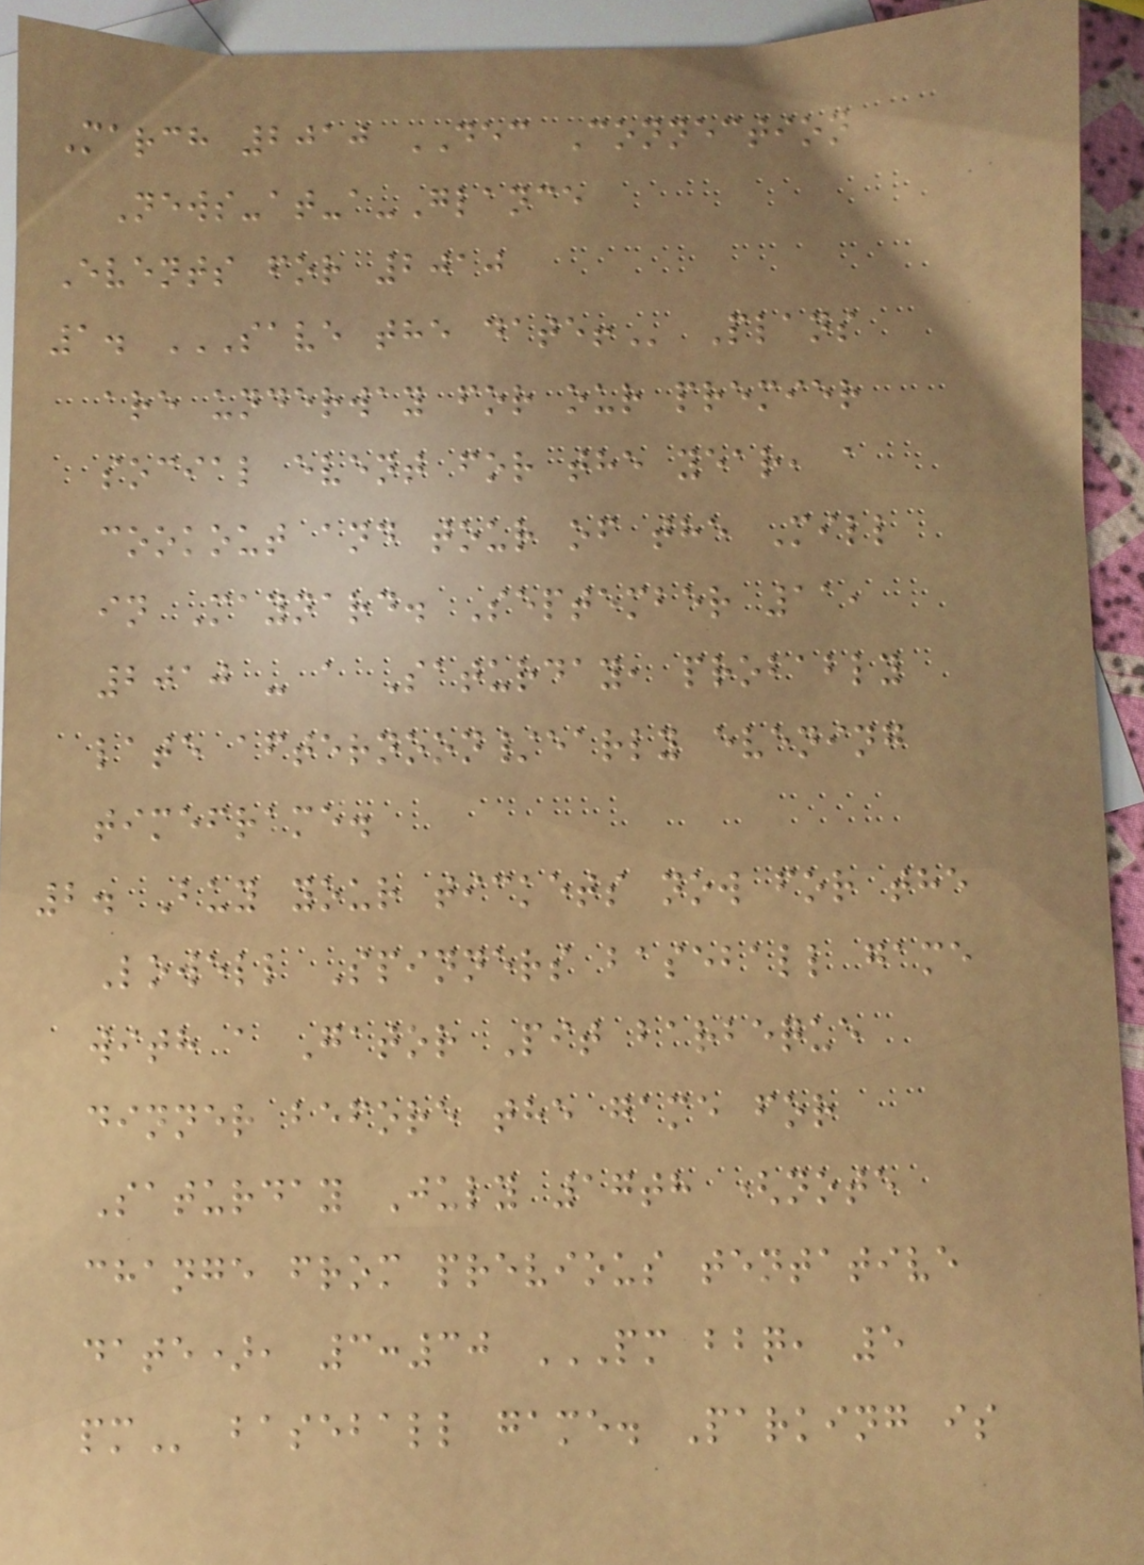March 2010 DEC Connection
News-at-a-Glance
Events for 2010
1. SAVE THE DATE! Plans
are underway for our premier
social event for the year, a
cookout and tour of the Mill
in Maynard. September 11,
2010 - a Saturday, probably
late afternoon/early evening
timeframe.
2. Buy your tickets now for the
Lowell Spinners baseball game
with a Gator Pit barbeque
dinner before the game for
Saturday July 17th (note
change from previous tentative
date), 3:30 PM BBQ, 5
PM baseball game. Parking is
